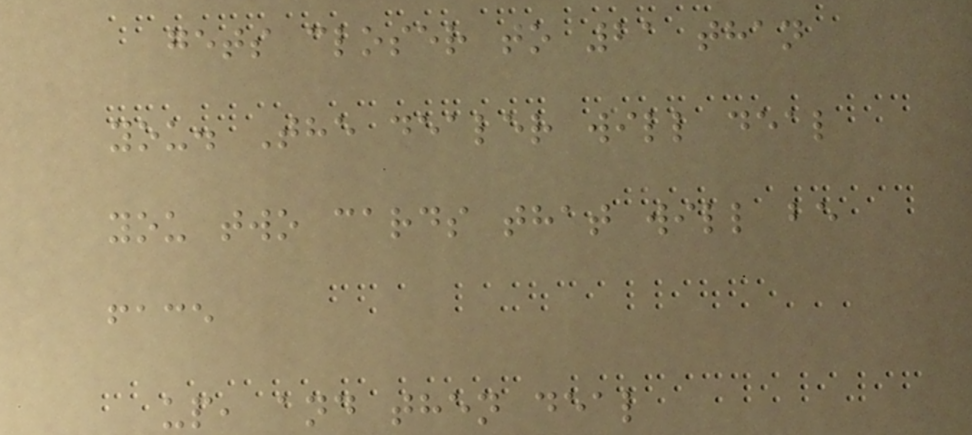gets closer to 21 than
you. The dealer will deal
you two cards that will be
face
up, and then deal
